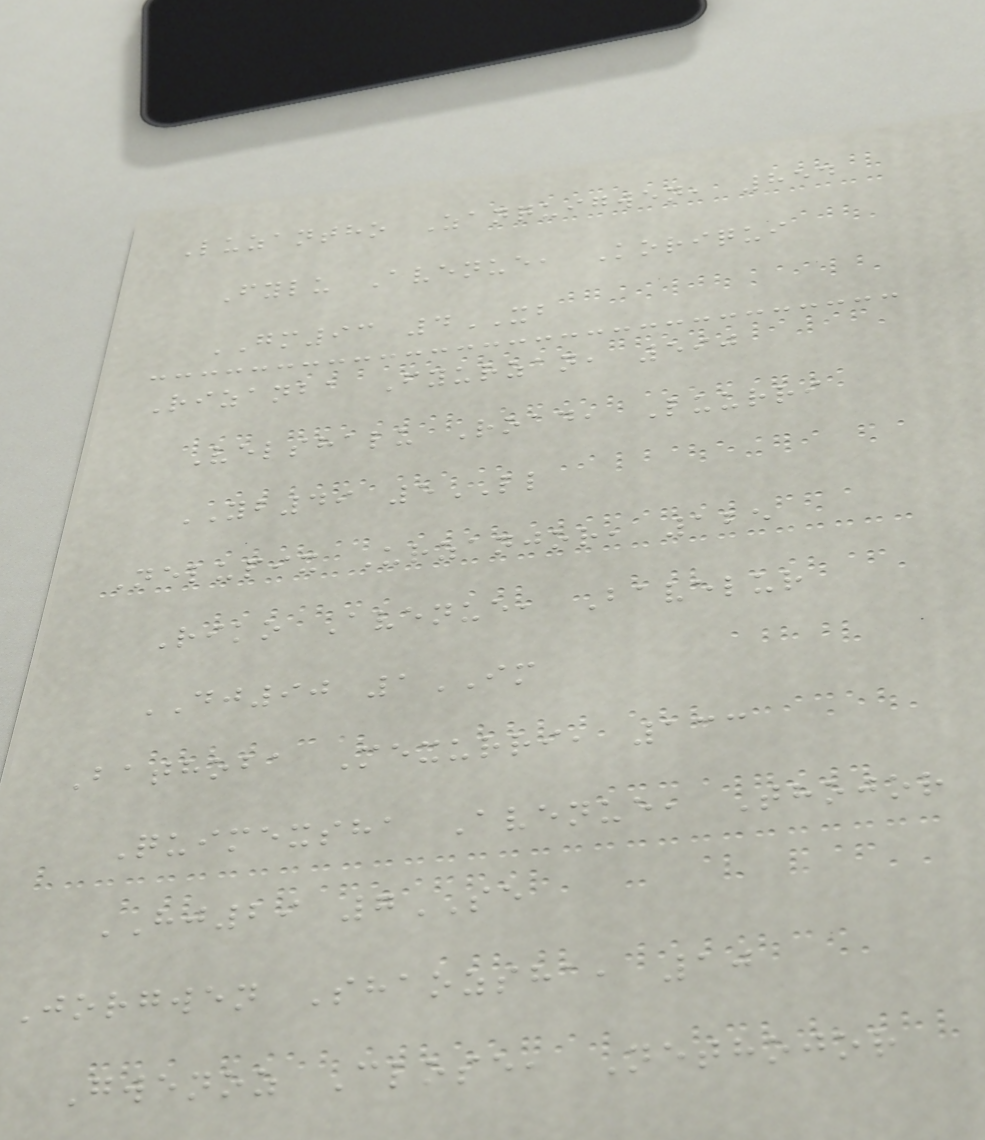Luzantho Zanquigwen, 854
Fylu Avenue, Koriqui
GM93 4XB
Rizanba Fyurzan, 590
Velshalu Road, Luurri
YB49 5LL
Nelupix Urzanjor, 125
Riko Avenue, Bavelur
DJ90 1IM
Bathoba Mexurri, 133
Quimexsha Avenue, Thojor
HJ29 7SE
Jorgwen Shaozsha, 10
Gwenoz Close, Nethojor
